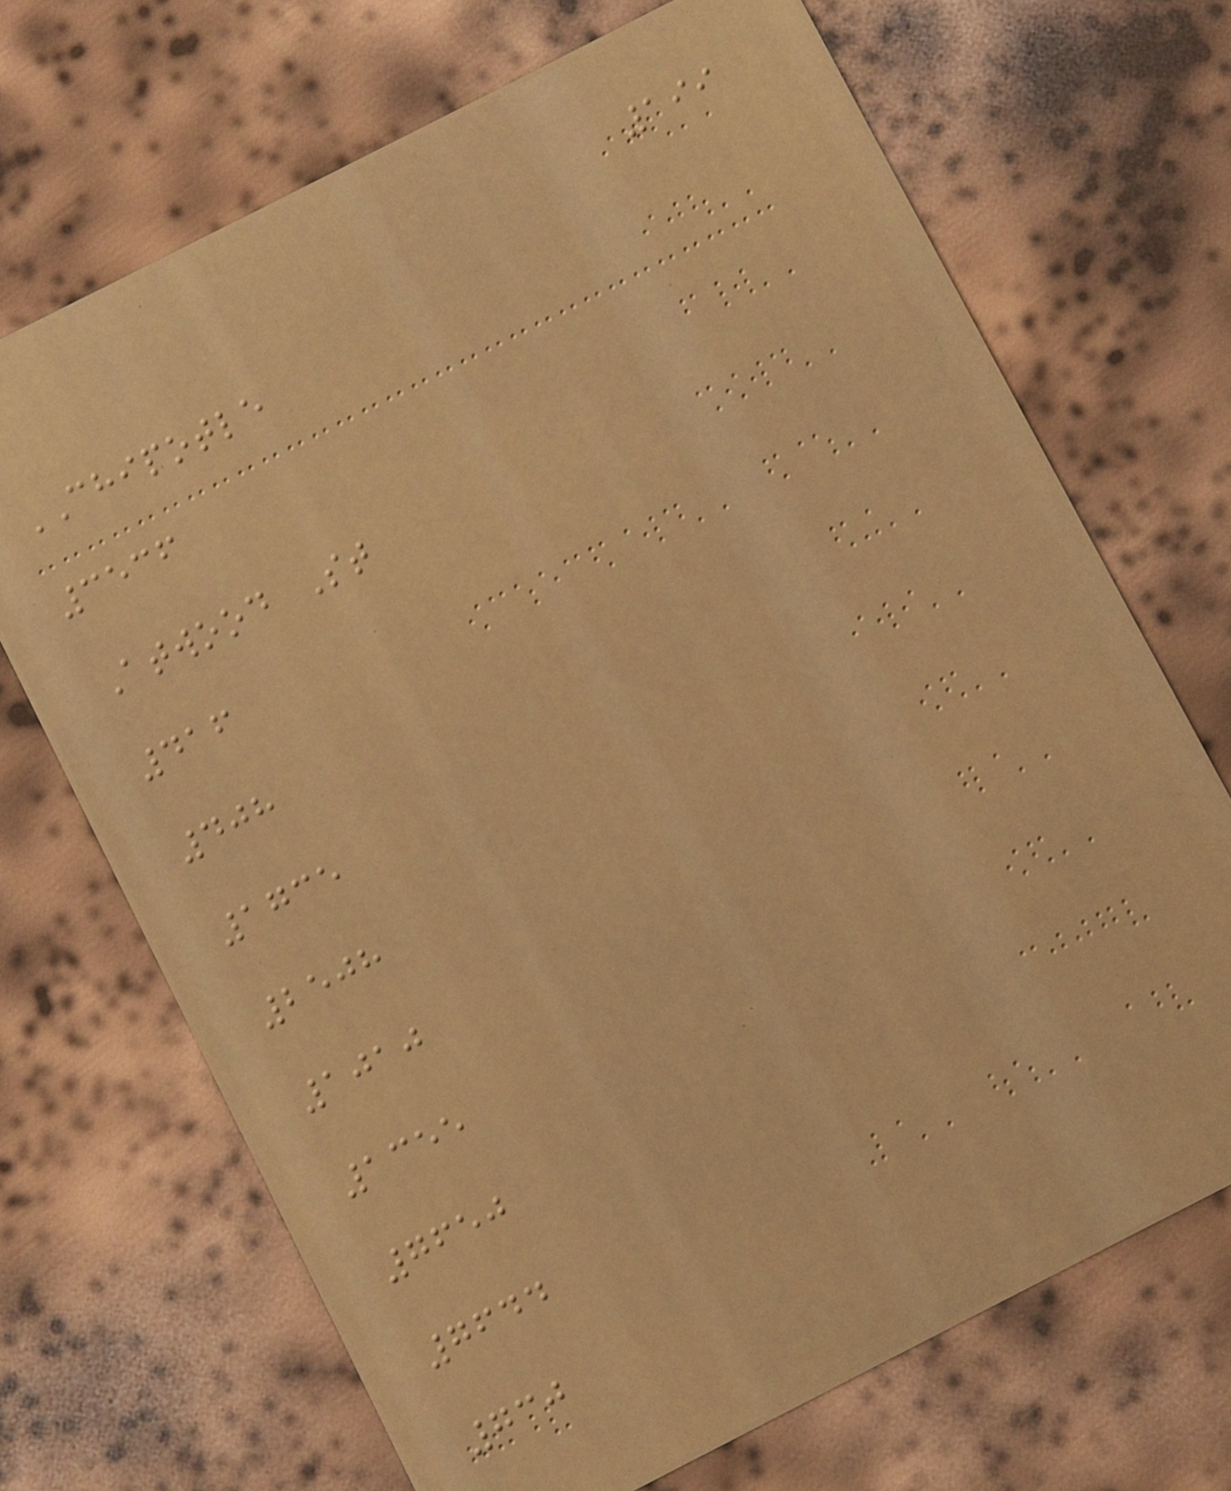199
CHIPOTLE
3536
Atwood St
416
408
1735
2508
1010
1355
7650
7644
730
